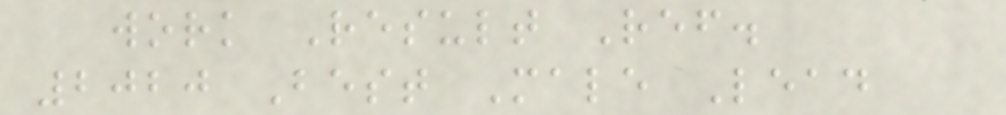work Result Ref.
2020 Best Male Lead
